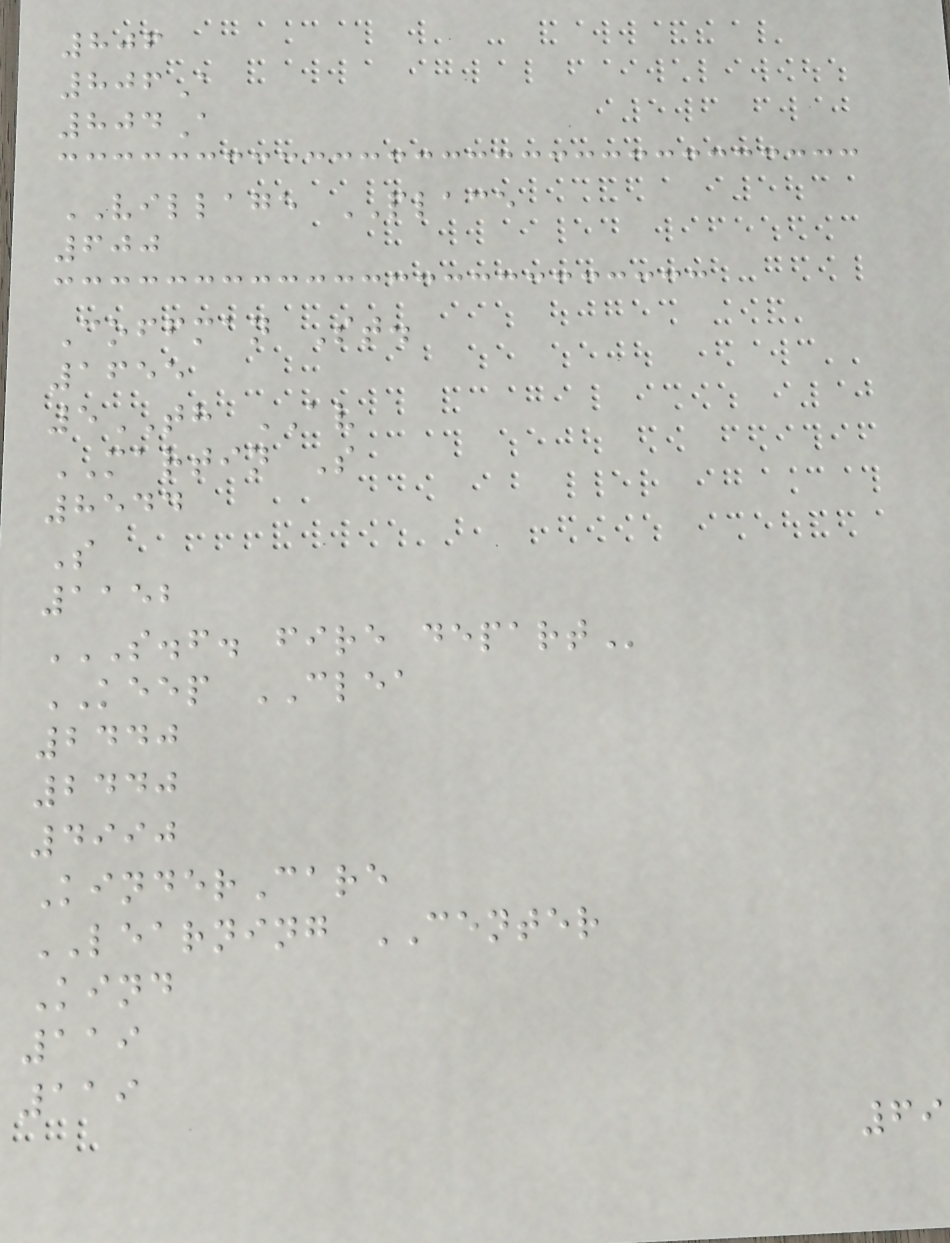806
806A
804A
VILLAGE PLACE
600
Coffman St.
1655
5TH AV
MARTIN S
8544
S
1152
S.F. FIRE DEPART
KEEP CLEA
2440
2440
4990
KinderCare
LEARNING CENTER
Kind
119
119
69
